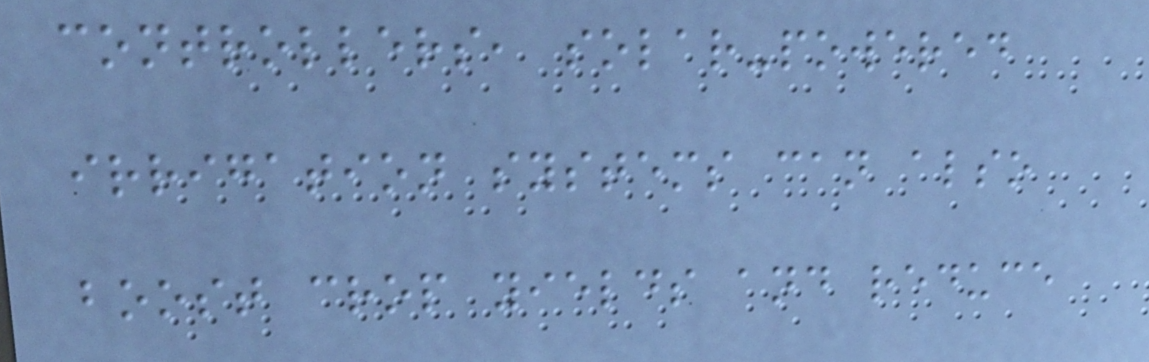controllers, solar-powered
irrigation systems can also
boost crop yields and reduce
